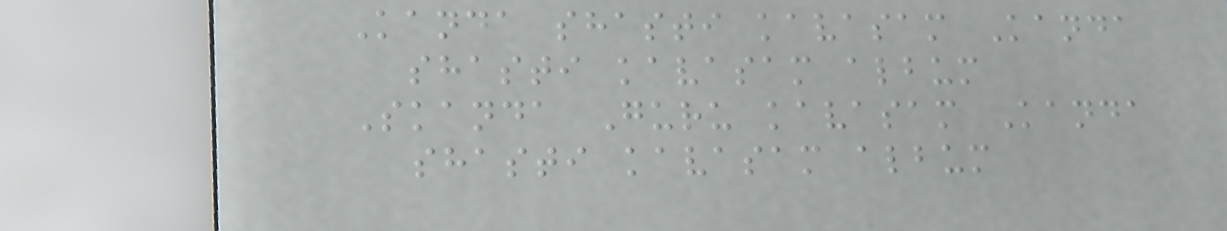Kanda shasti kavasam Kanda
shasti kavasam album
Skanda Guru kavasam Kanda
shasti kavasam album
